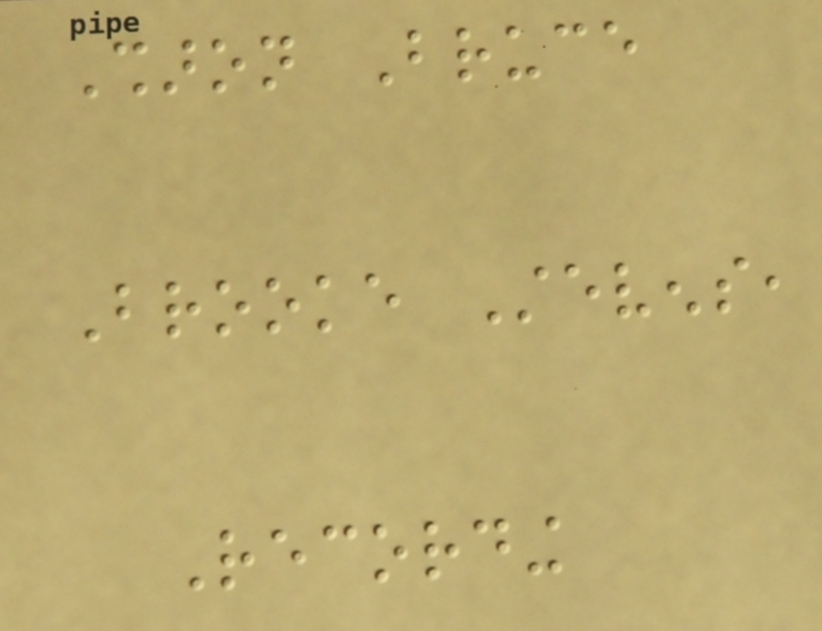Sharon Bruce
Brooke Stevens,
Recording
